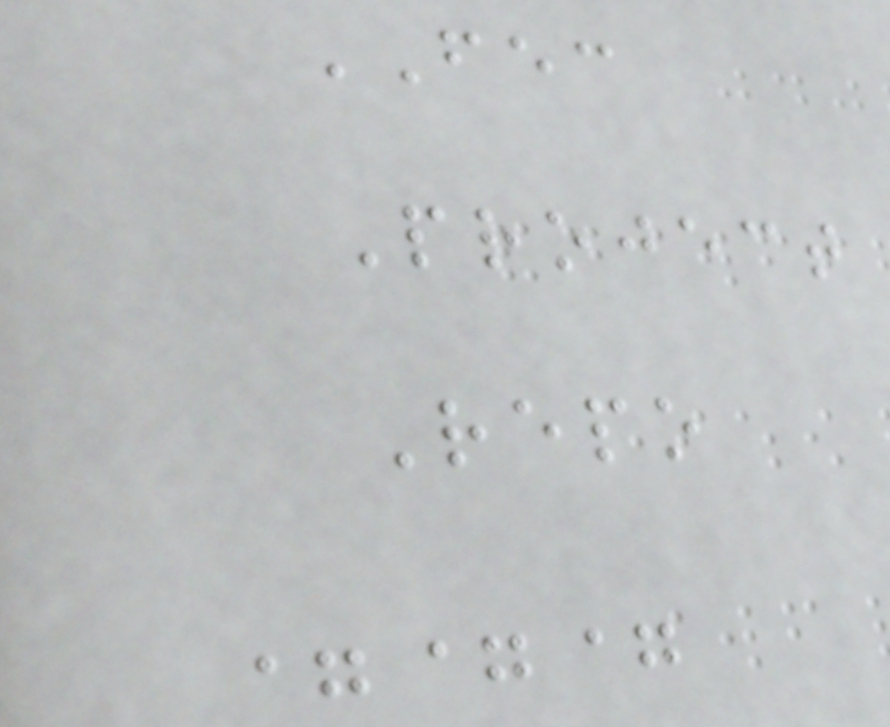FEC
Project
Repo
===
